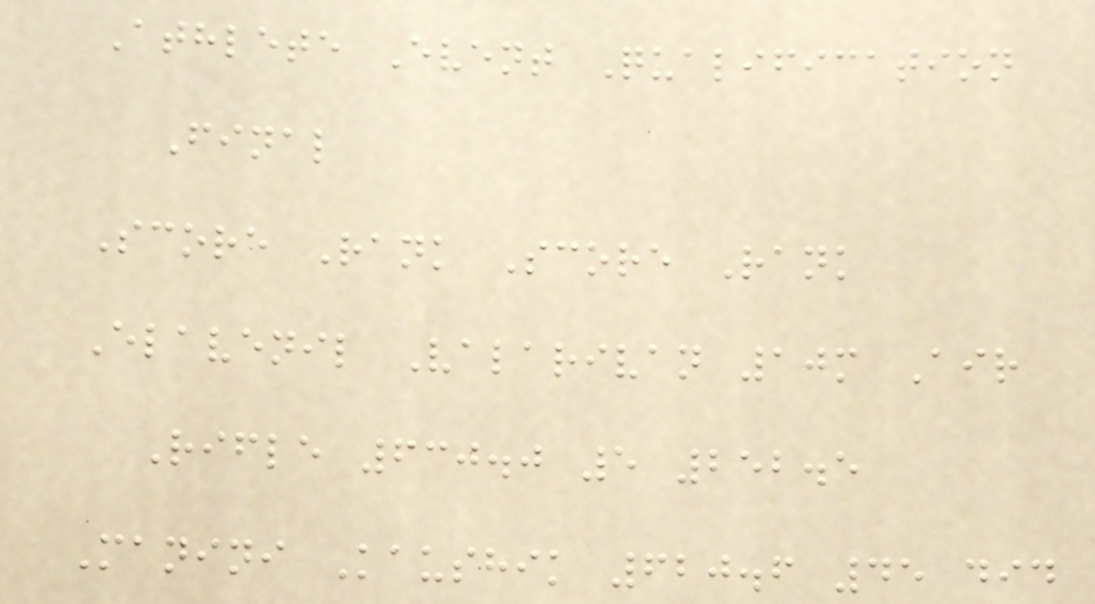Athlete Event Qualification
Final
Score Rank Score Rank
Elavenil Valarivan 10m Air
Rifle 630.0 5 252.5
Manini Kaushik 620.6 45 did
